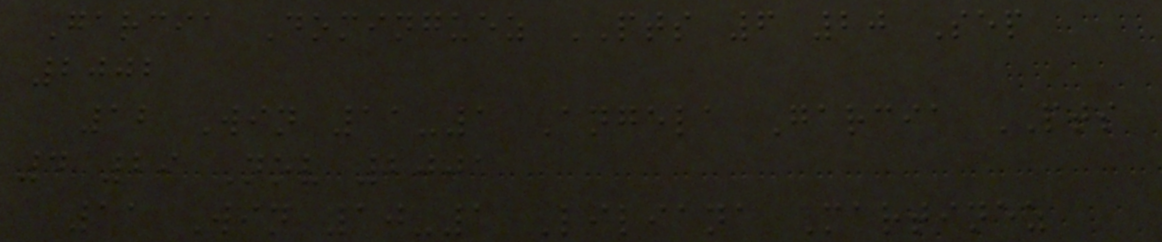Garcia Dominguez PTS 6 20 Sep
2002
12 Win 11-1 Angela Garcia PTS
4 29 Nov 2001
11 Win 10-1 Liliana Martinez
